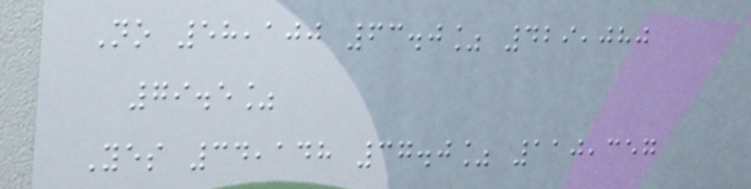No 58,100 63.0% 429,080
79.5%
Yes 34,148 37.0% 110,357
